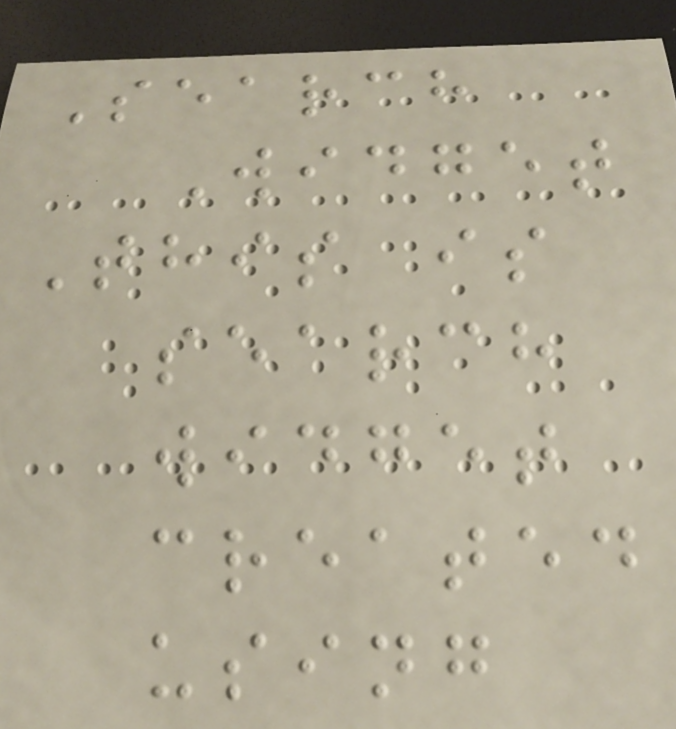Search
Widget
This is
search
widget
created
using
